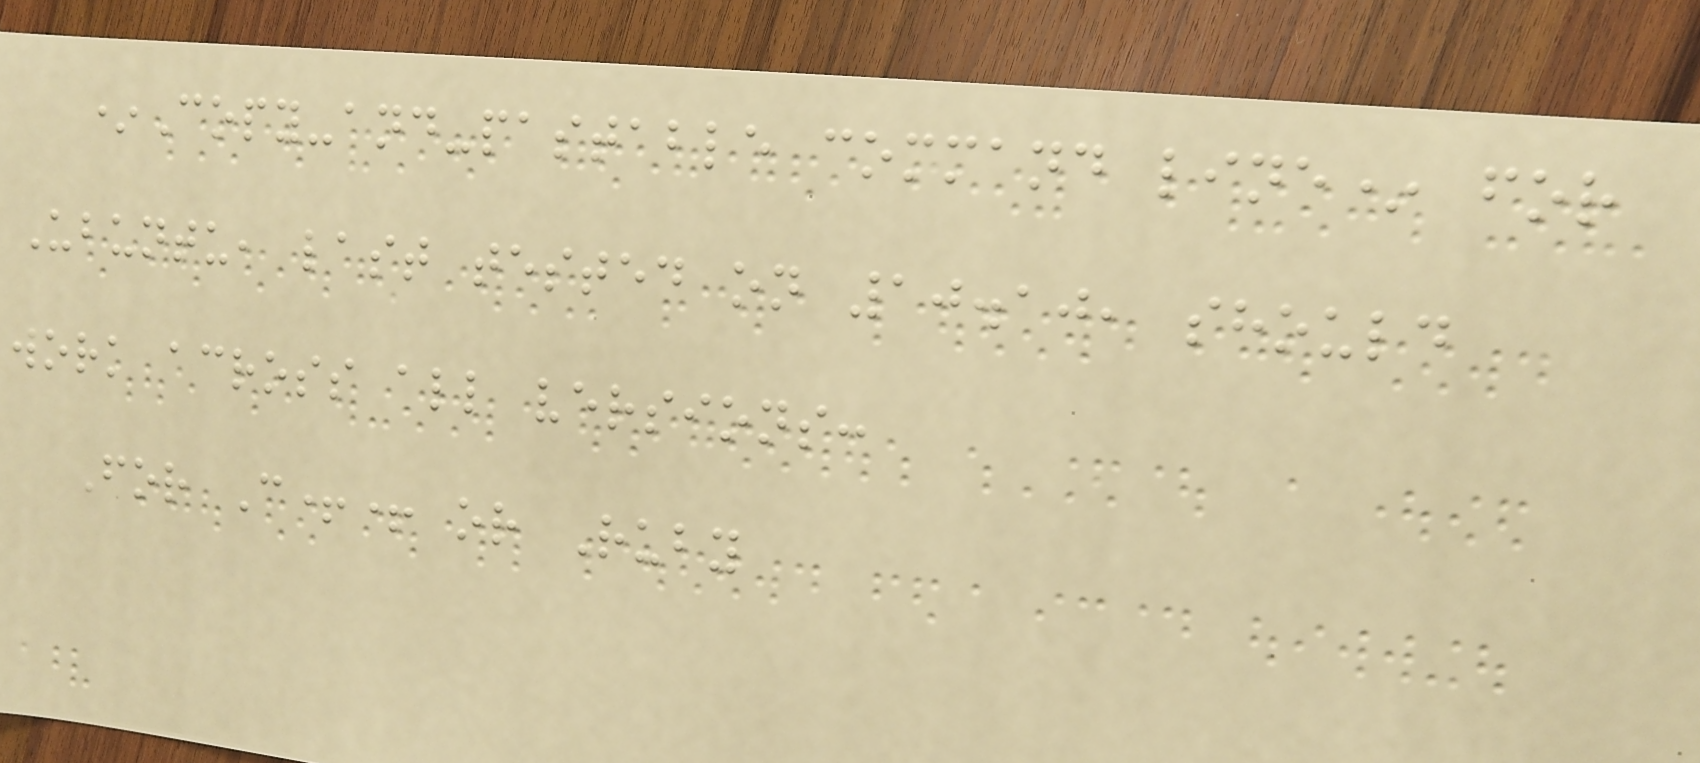*Copy-and-pastable command line* for
Ubuntu, last tested on 10.10, should
work across all versions:
For C++ or Ruby
